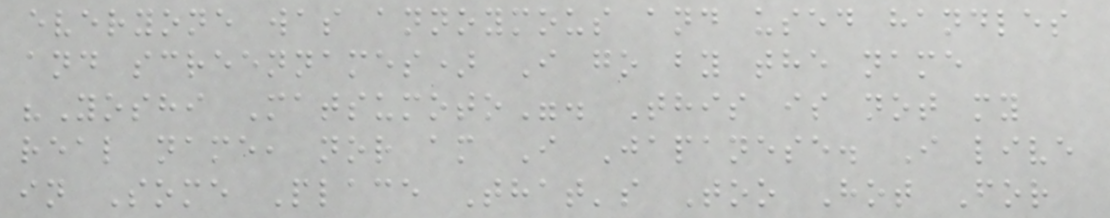everyone was annoymous and used handles
and screennames) I go by the name
"Yoshi Matsumoto". This is not my
real name, nor am I Japanese. I live
in Some Place That's Too Hot For
